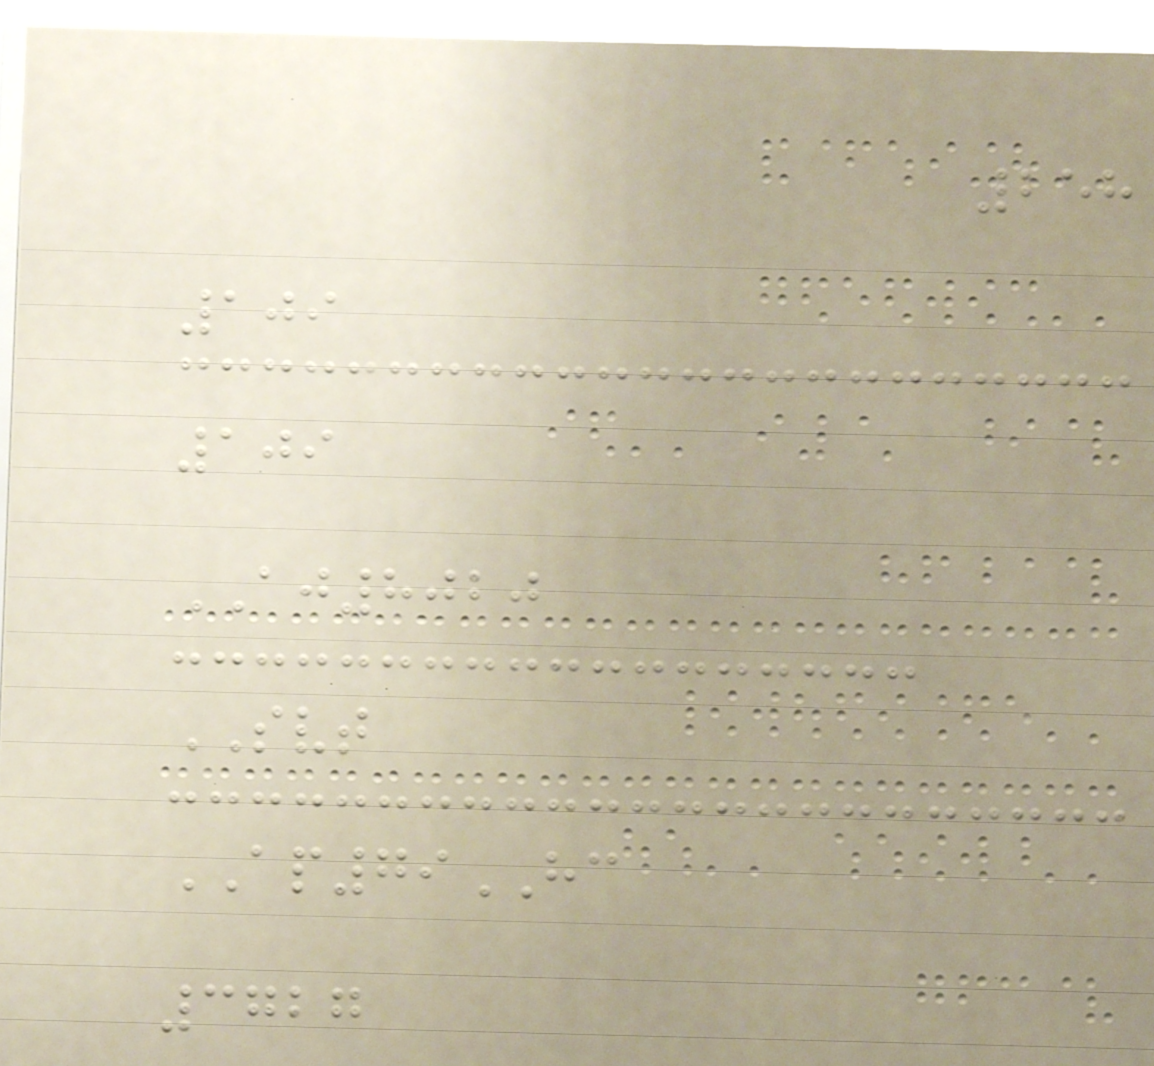258
109
109
AJ8020
SVT
AP79HC
3727
